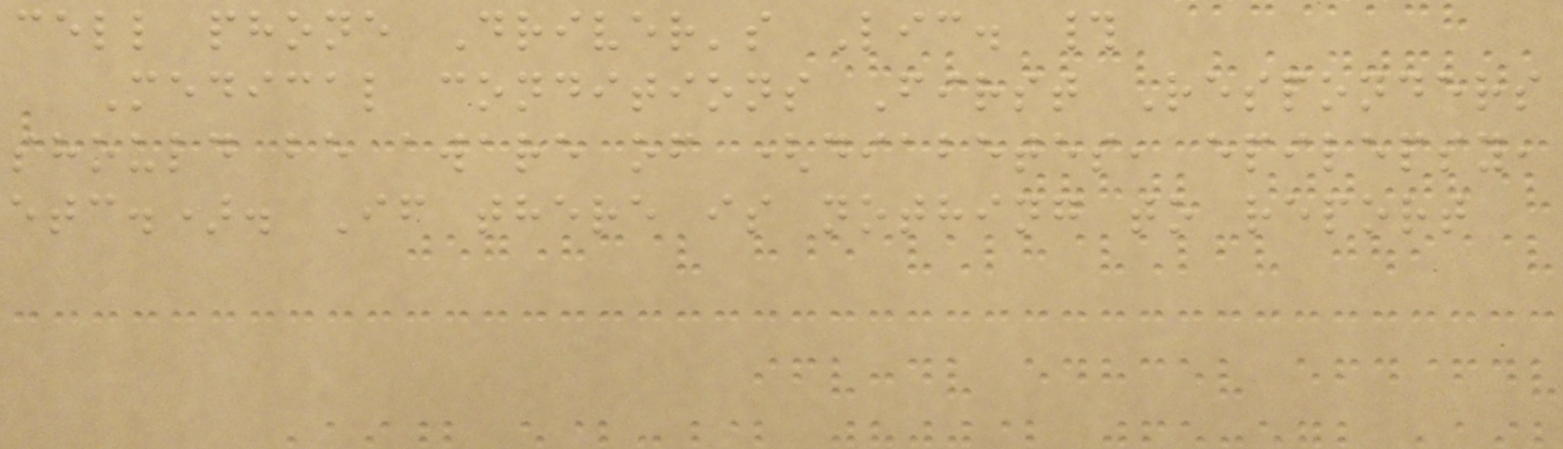cell phone Driver's Lic. #
Medical conditions First Responders
should be aware of (diabetes, epilepsy,
etc.). If there is nothing to report
